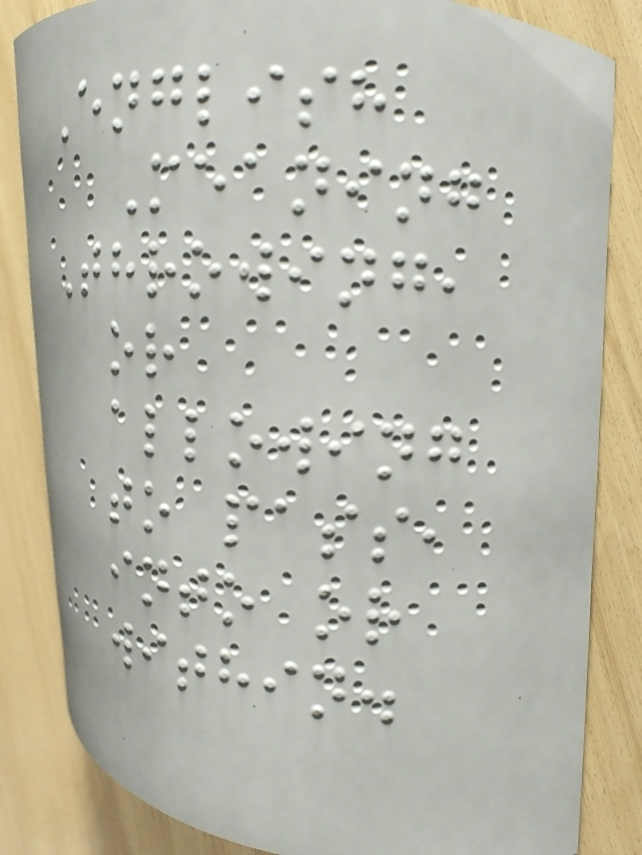English
Meaning
Throwing,
or
allowing
to pass,
into or
within.
